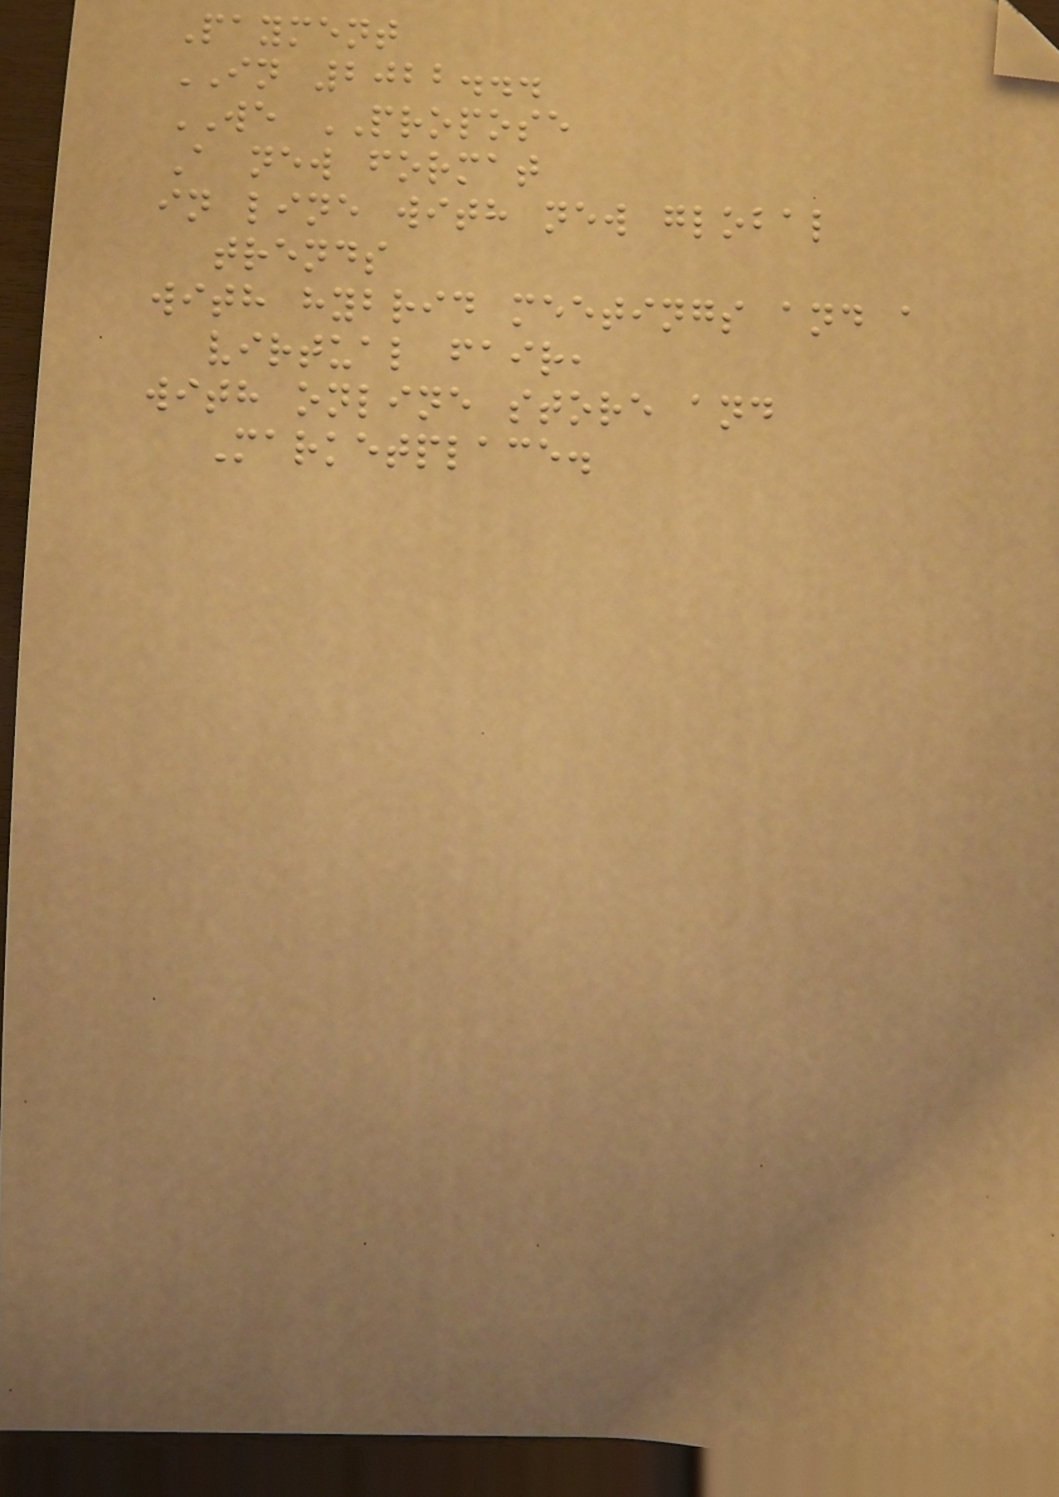Payment
IN 2022...
WE PROPOSE
A new format
in line with new global
trends
with hybrid meetings and a
virtual fair,
with online store and
Marketplace.
